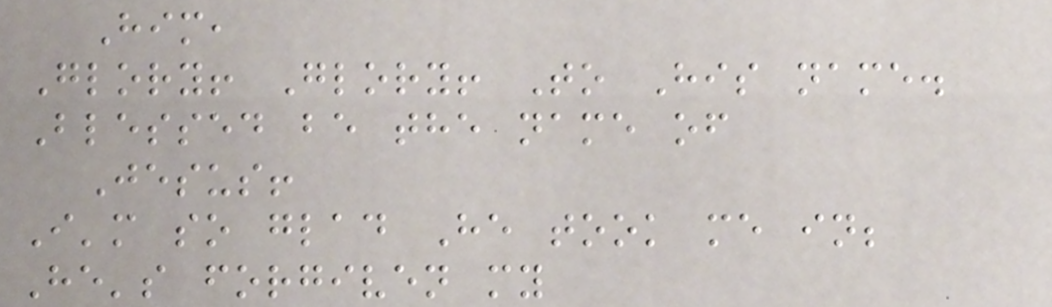Him,
Glory! Glory! To His name.
Blessed be the name of
Jesus!
I'm so glad He took me in;
He's forgiven my
